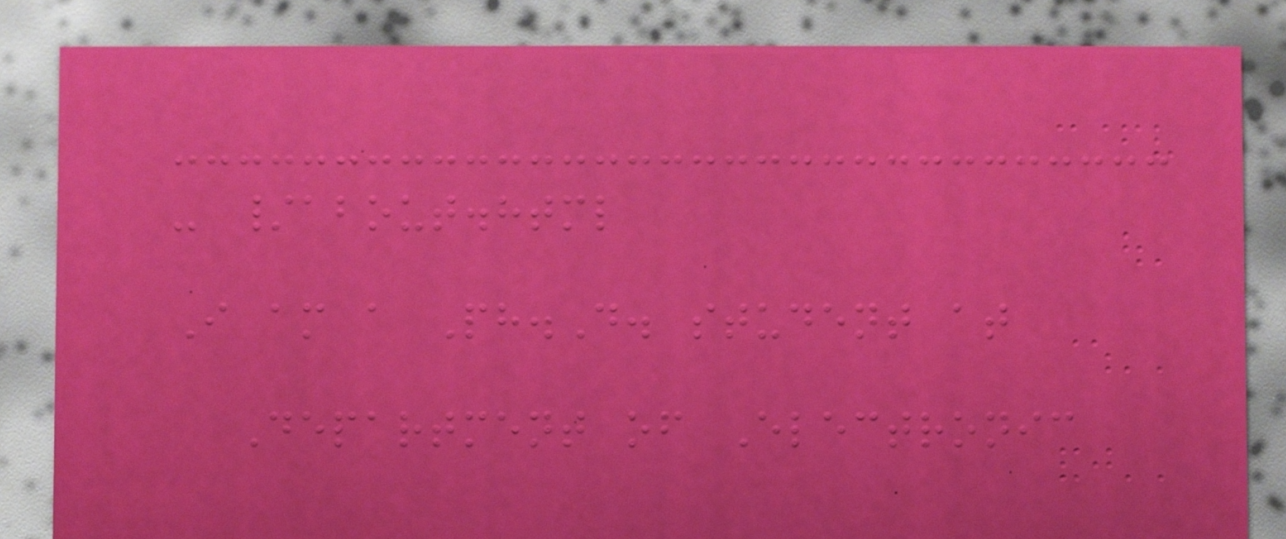- /about.html
I am a Ph.D. student at
Department of Electronic
